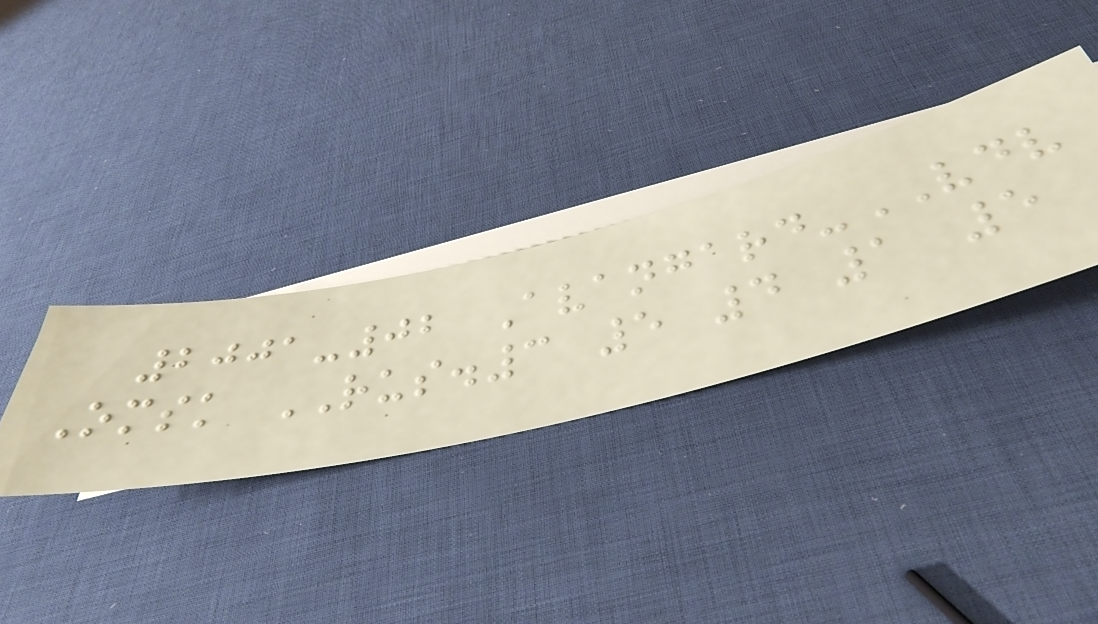2001-02 Avangard-VDV
Omsk RUS.3 5 4 1 5
